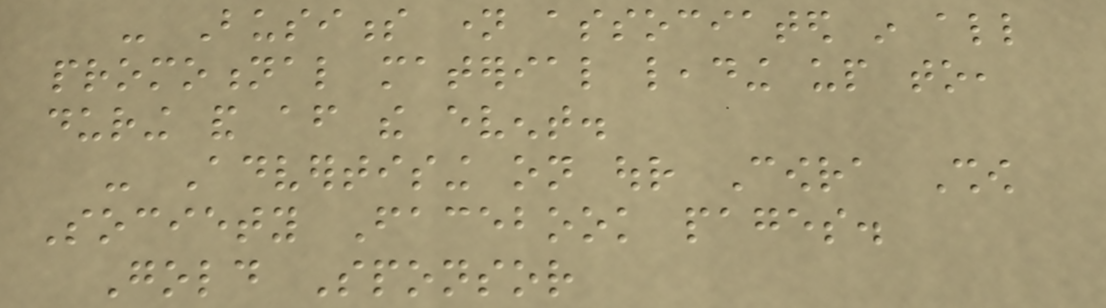- Business name associated in all
promotional material leading up to,
during and after the event.
- Advertising on our Cowra Show
Society Facebook pages.
Gold Sponsor
